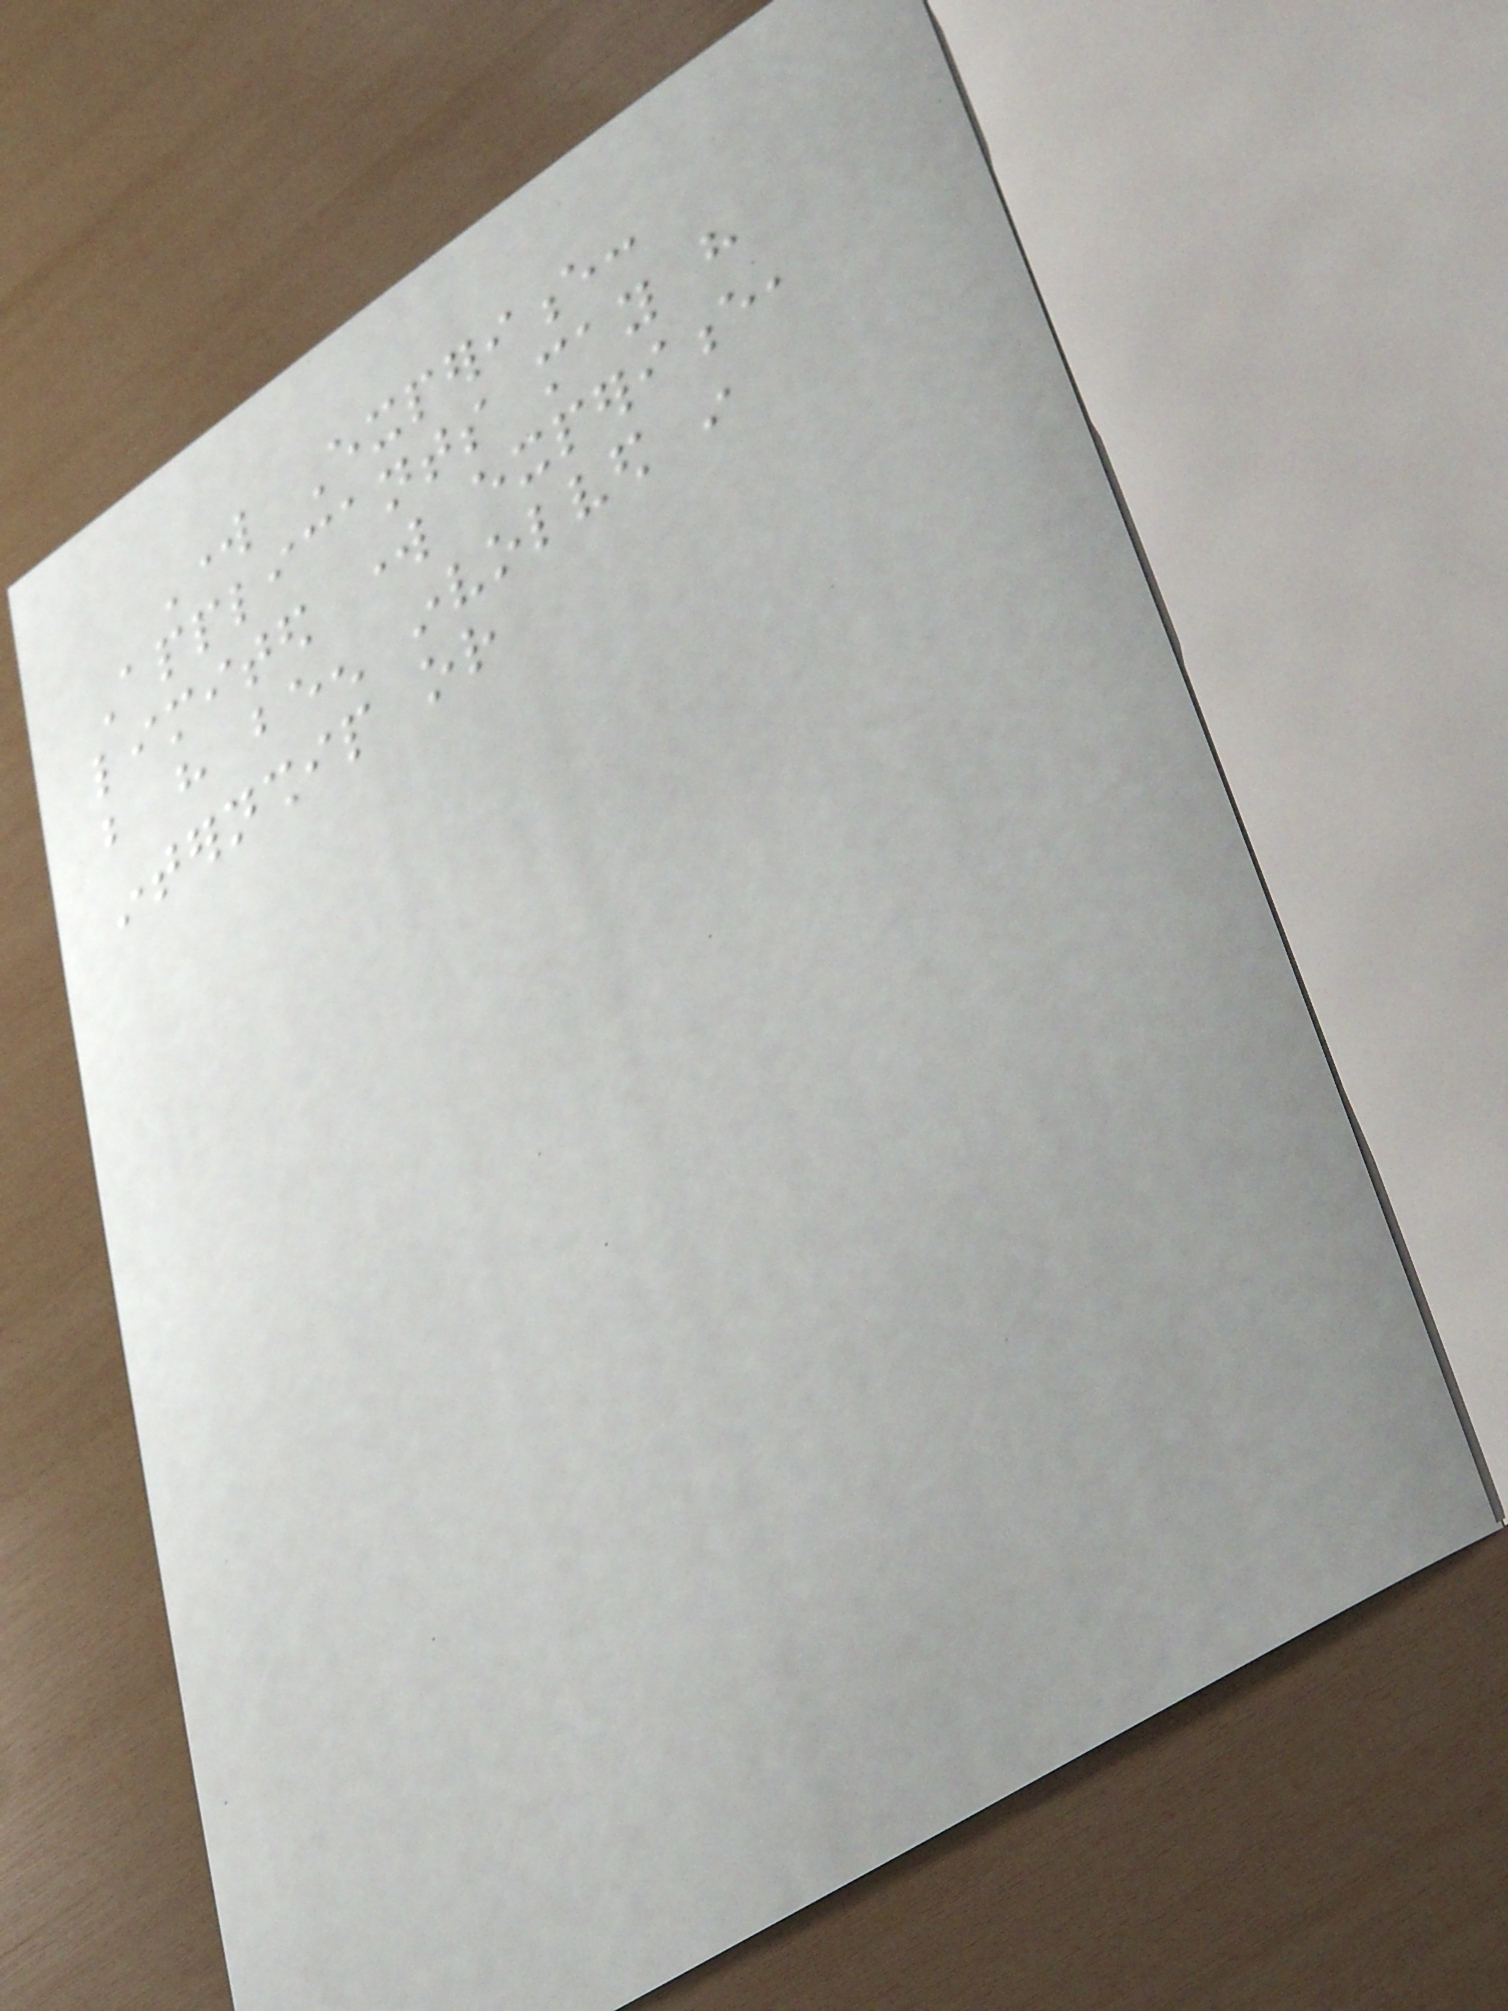Work Experience:
Applicants may have
limited work experience,
but have been involved in
internship or
